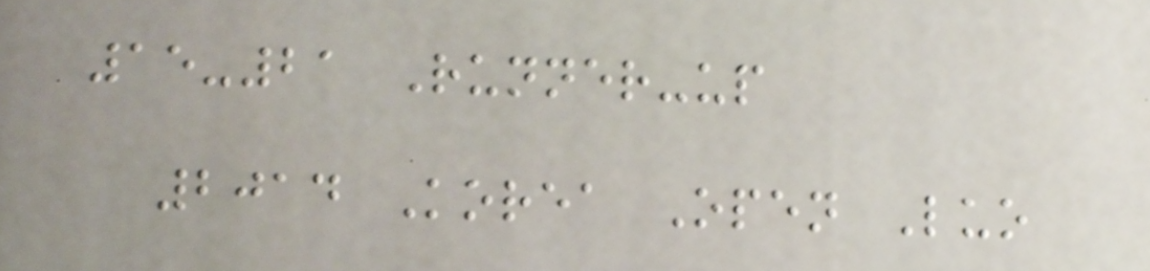15-21 Runner-up
2014 Korea Open Luo
